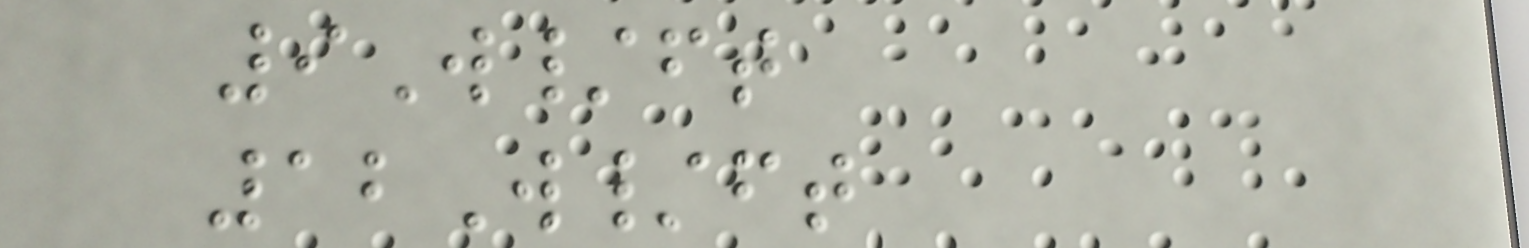9W/ft
12W/ft
